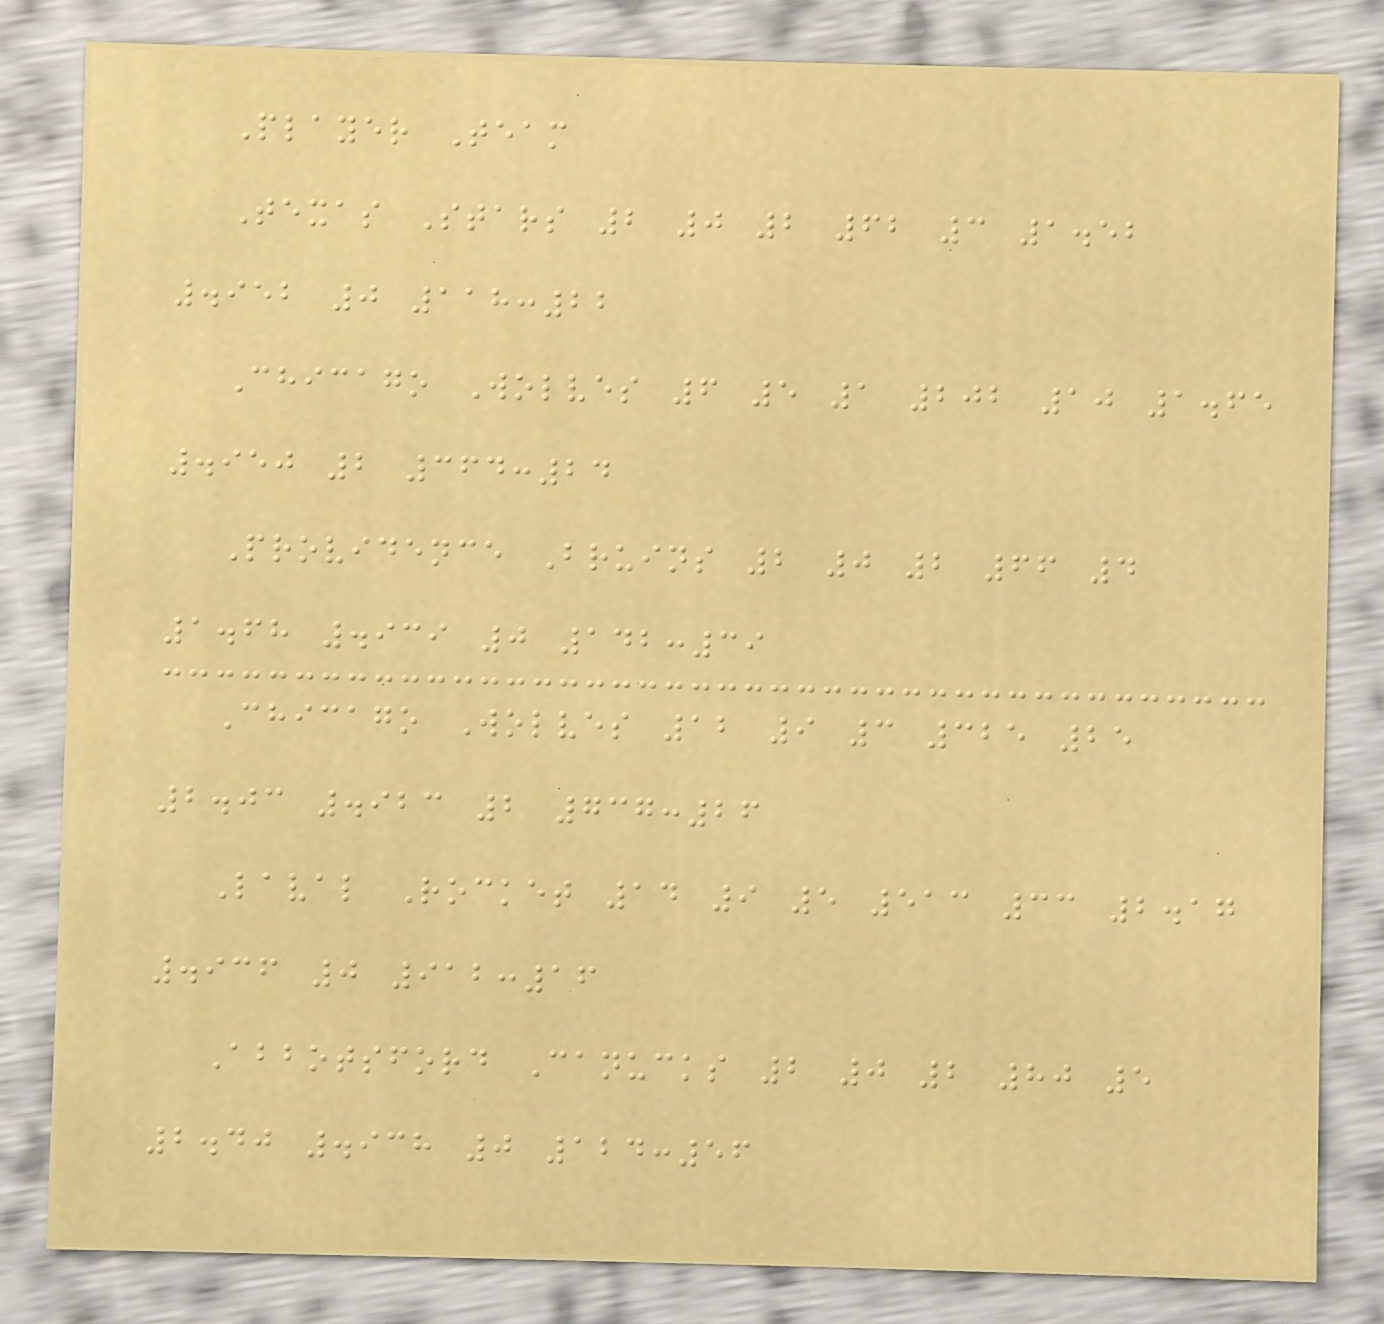Player Team
Texas Stars 2 0 2 62 3 1.52
.952 0 118:22
Chicago Wolves 6 5 1 202 10 1.65
.950 2 364:24
Providence Bruins 2 0 2 66 4
1.68 .939 0 142:39
Chicago Wolves 12 9 3 325 25
2.03 .923 2 737:26
Laval Rocket 14 9 5 513 33 2.17
.936 0 912:16
Abbotsford Canucks 2 0 2 80 5
2.40 .938 0 124:56
